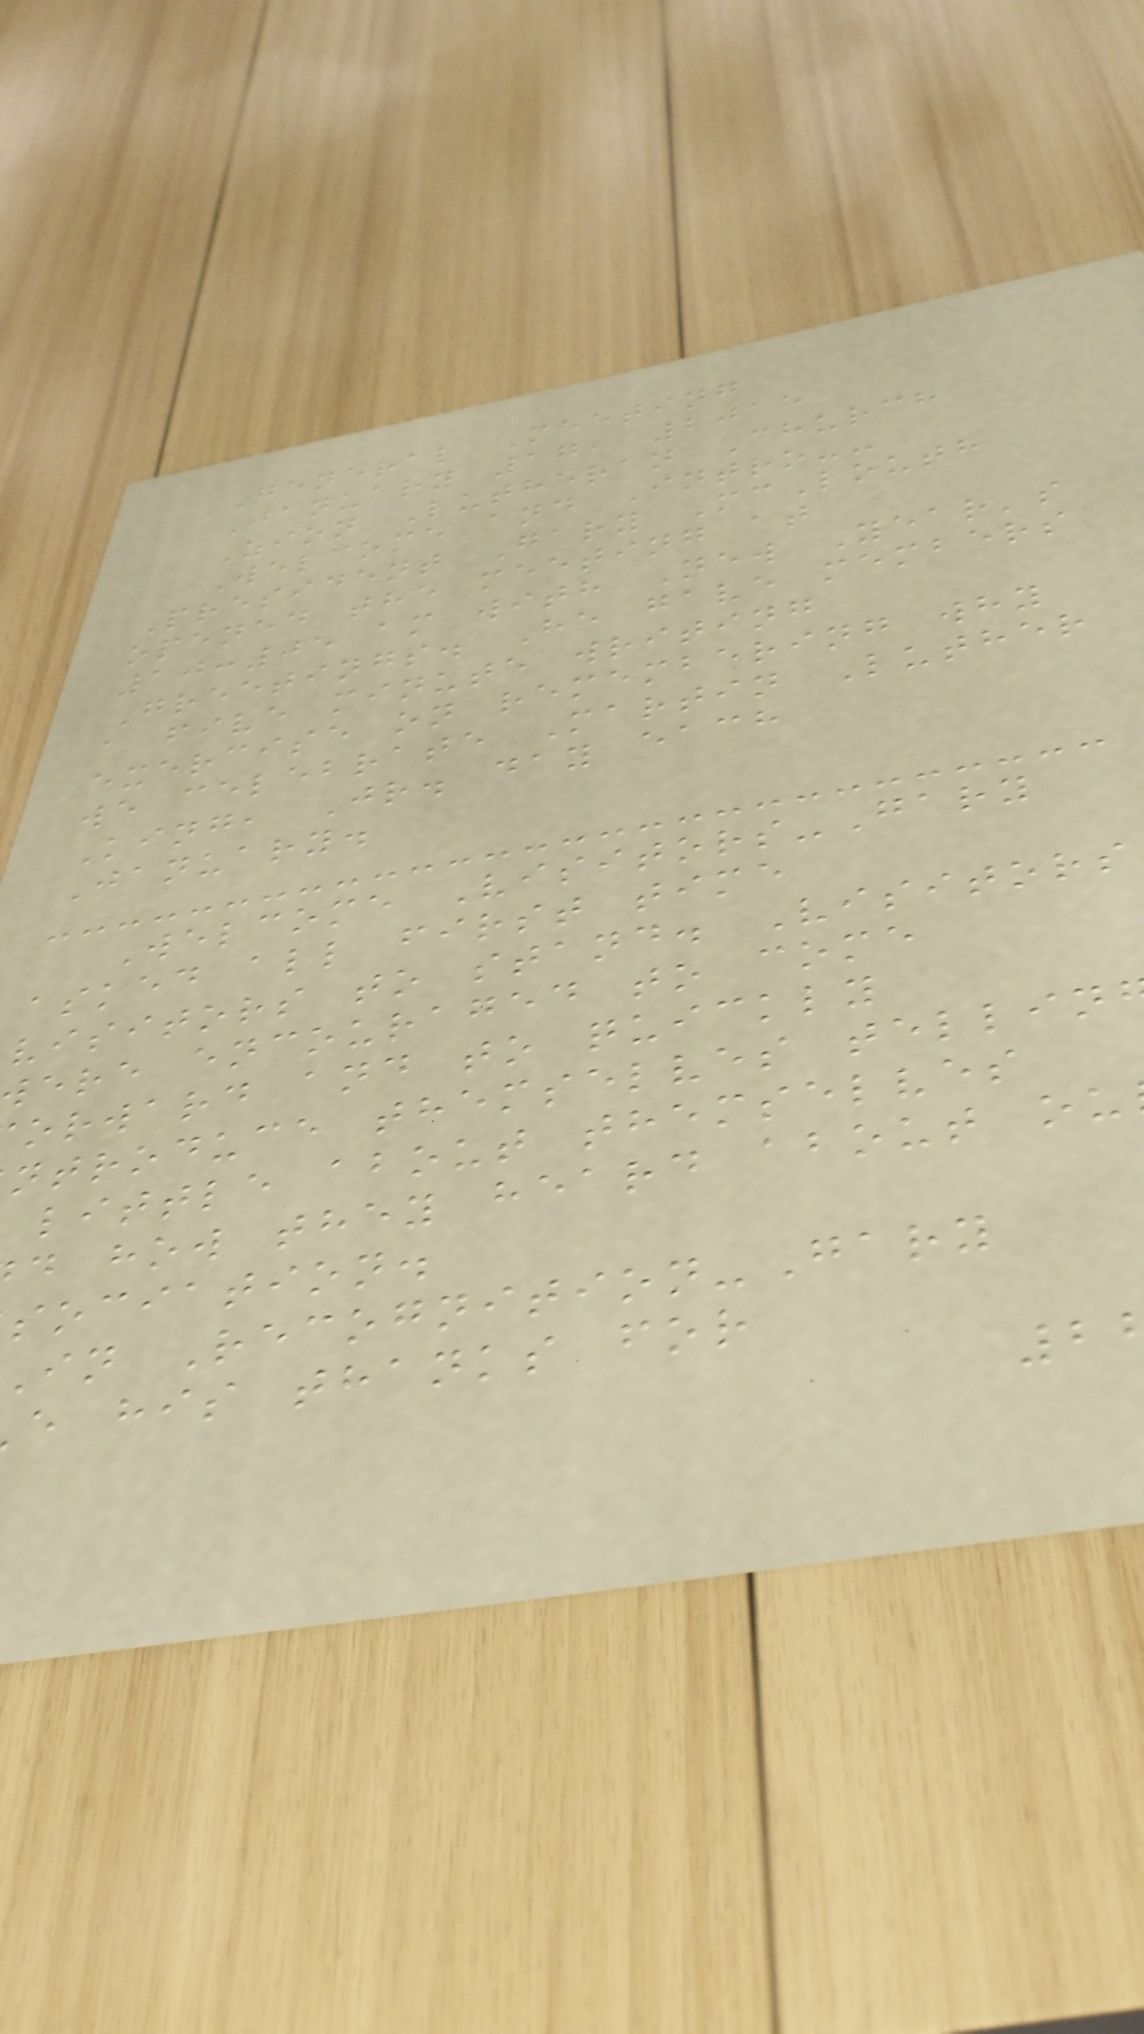General Meeting
January 17, 2015
Zion Lutheran Church
Welcome and Intro--
President Gary McLouth
opened the meeting at
10:05 am with New Year's
Greetings. He gave members
a five minute writing
exercise on remembering why
we celebrate Martin Luther
King, Jr. day each
January.
Welcome Visitors-Gary
asked all first time
visitors to stand. Visitors
ere encouraged to come
orward and to quickly
ntroduce themselves tellin
little about themselves
d how they heard about ou
sociation.
in Recognition-Gary
e his thanks for
